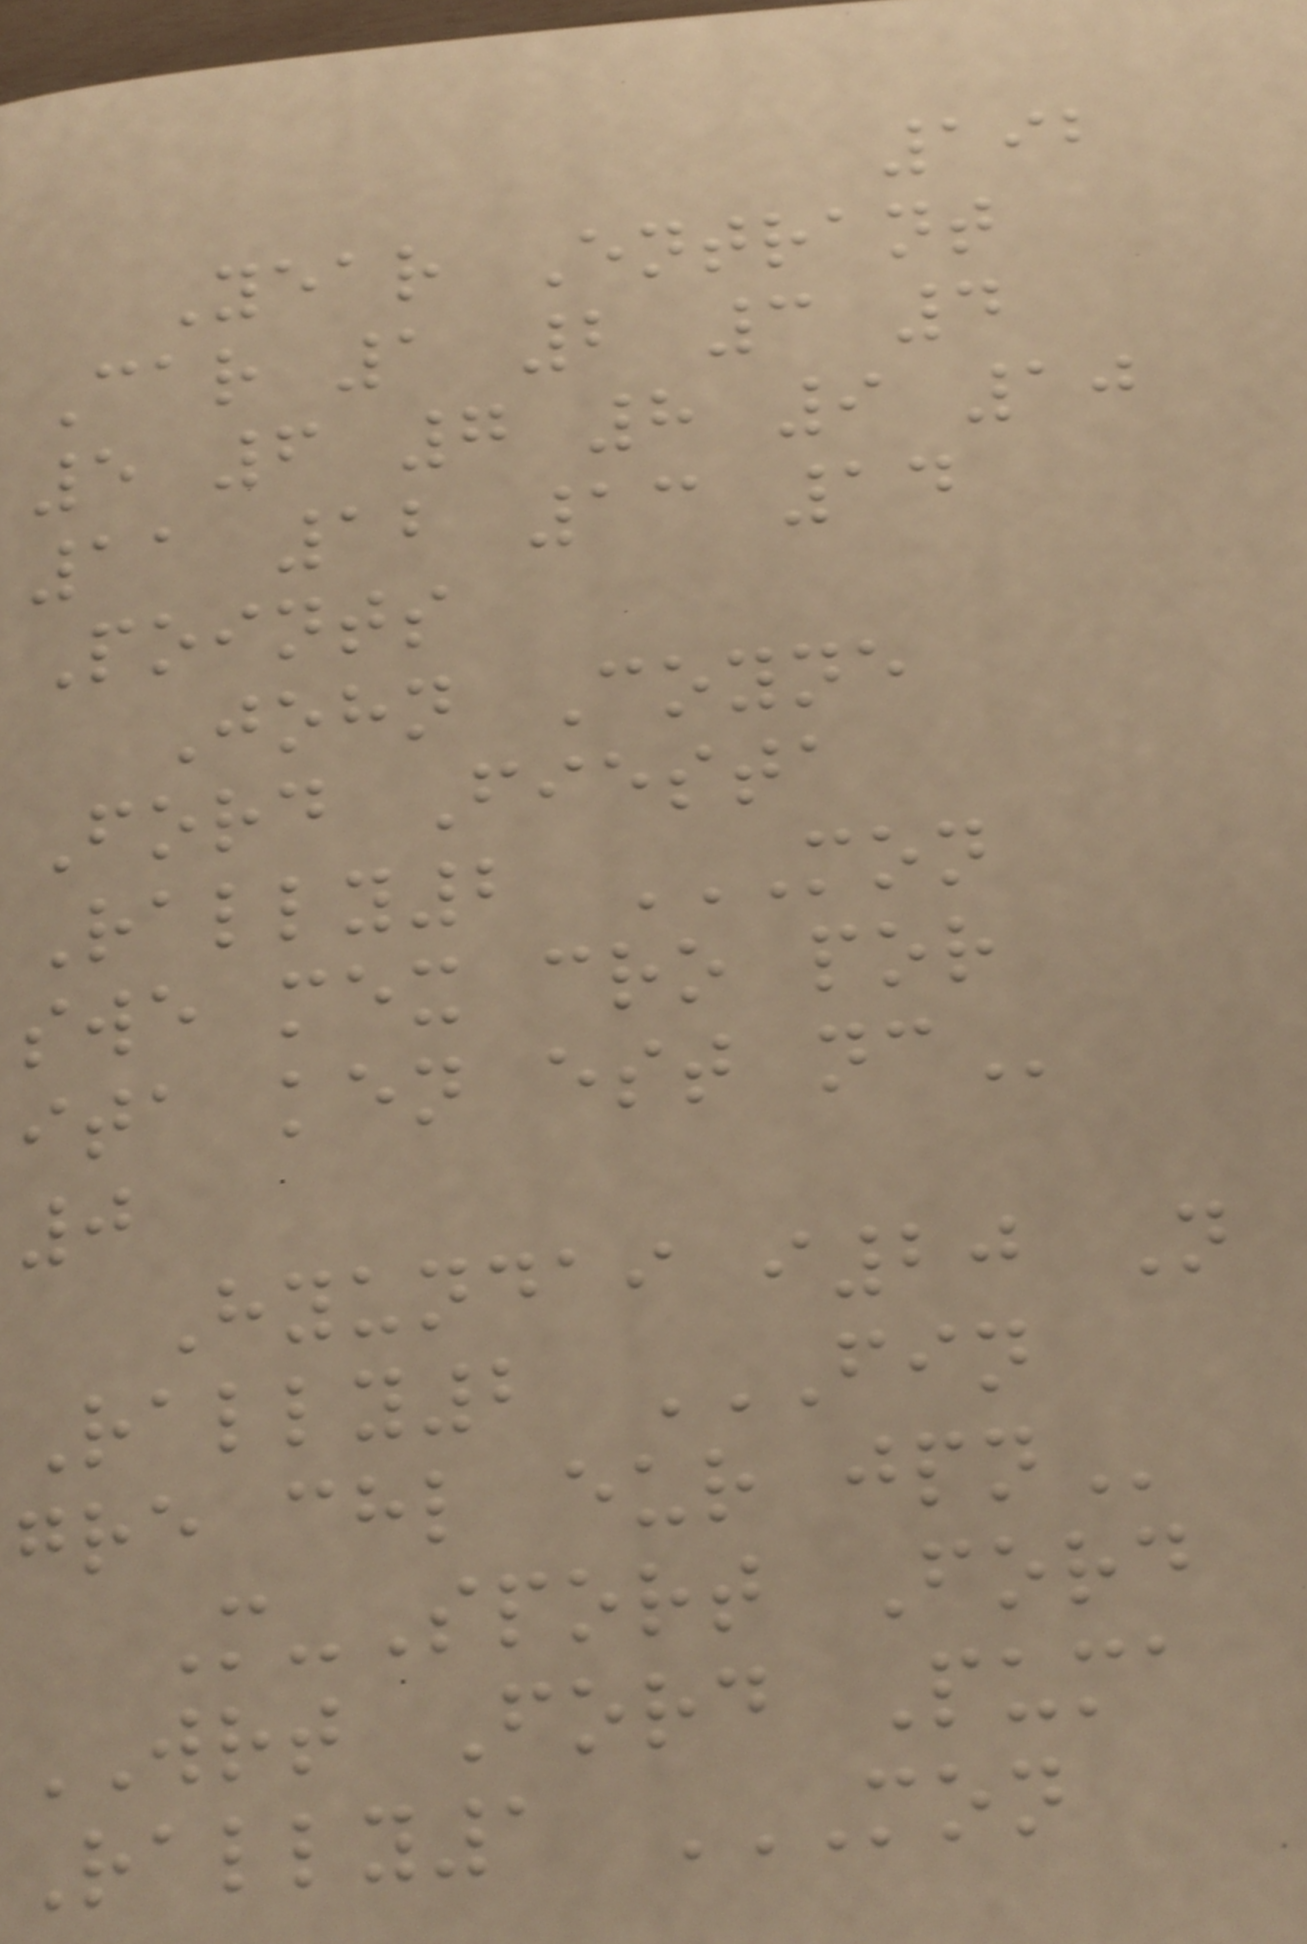192
Year Entrant
Car 1 2 3 4
5 6 7 8 9 10
11 12 13 14
Points
John Coyne
Ford Fiesta
Rally2 MON
SWE MEX CRO POR
ITA KEN EST NC
0
Hyundai i20 N
Rally2 FIN
GRE CHL EUR JPN
M-Sport Ford
WRT Ford Puma
Rally1 MON
